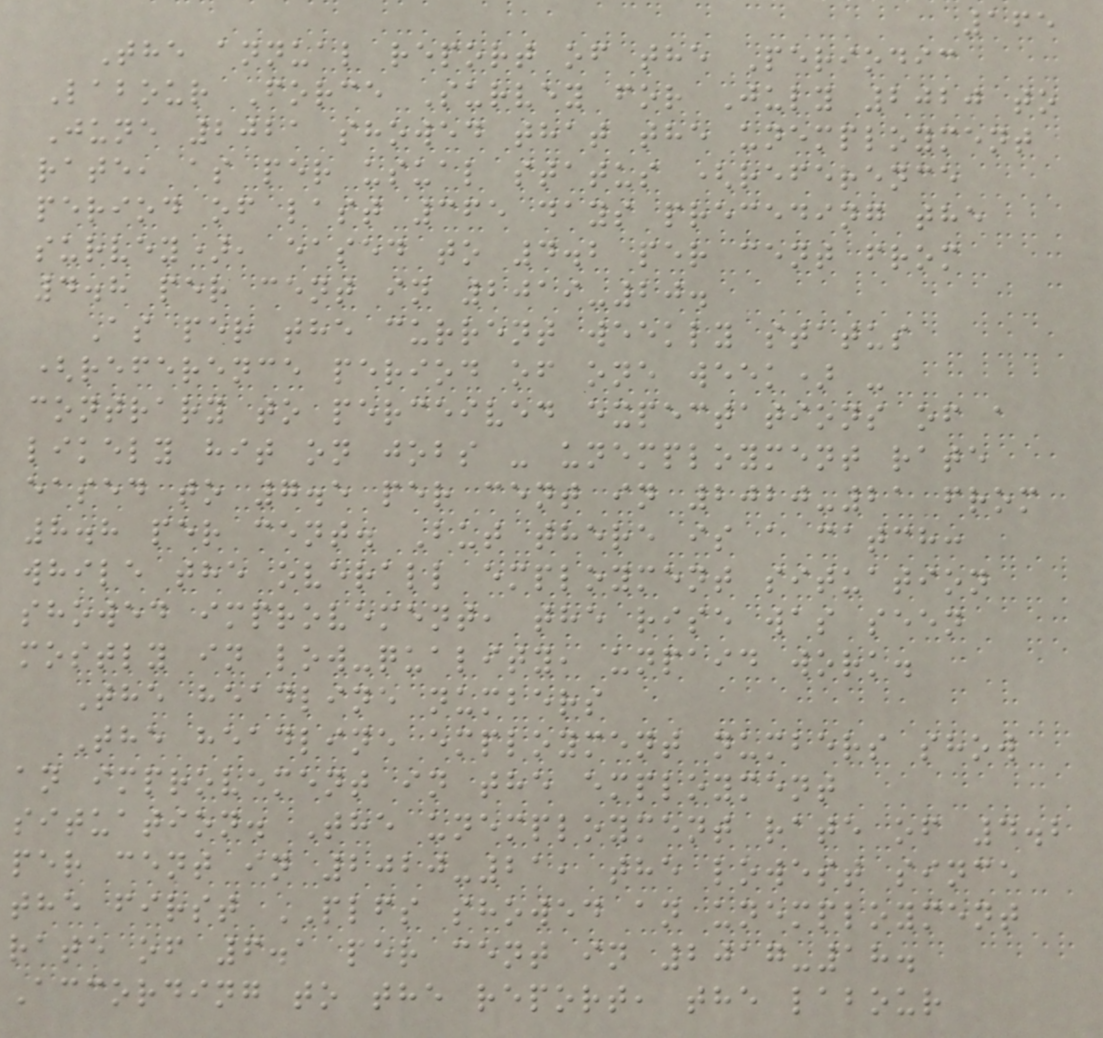165
The annual report of the Periodic
Labour Force Survey for July 2020 to
June 2021 showed that the unemployment
rate, as per usual status (reference
period of last 365 days preceding the
survey), eased to 4.2 per cent from
4.8 per cent in 2019-20.
As per the current weekly status
(reference period of one week) -
contrary to perceived expectations of a
likely hit on jobs - unemployment rate
eased to 7.5 per cent in 2020-21 from
8.8 per cent. But there is a catch:
while the overall employment situation
showed improvement, the rise was seen
mostly in low-quality, unpaid work.
The headline numbers
The headline employment numbers show
an improvement in the employment
situation. The unemployment rate of 4.2
per cent in 2020-21, the lowest since
the first PLFS showed an unemployment
rate of 6.1 per cent in 2017-18.
According to the report, the labour
